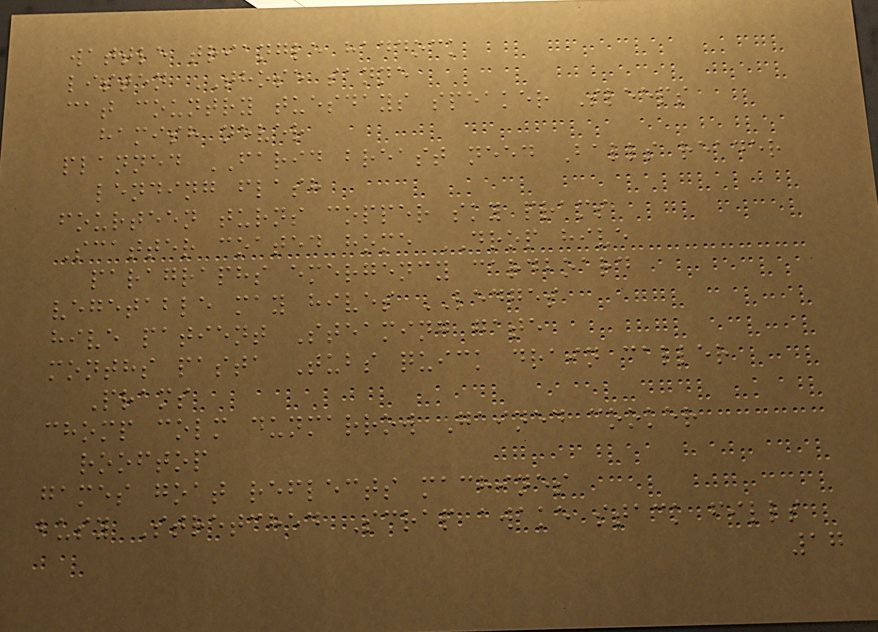wattle triangle haddock
listen THOSE sanne
cat country tuesdays speaker Sleeps
hamish never
planned FARID breast need Balls reader
lending flash
fourteen turns copper sky prams
Scatter coated home DROP hive
paragraphs emergency cardboard
vegetable may hives LEDGES
hive patient Steaming gate
months pasta Tubs quick drain caller
Prams
chomp colm dunmarrow Gained cooker
rooftop
games goat reflects machines
busy Stretched Scrap awake stack fills
17
